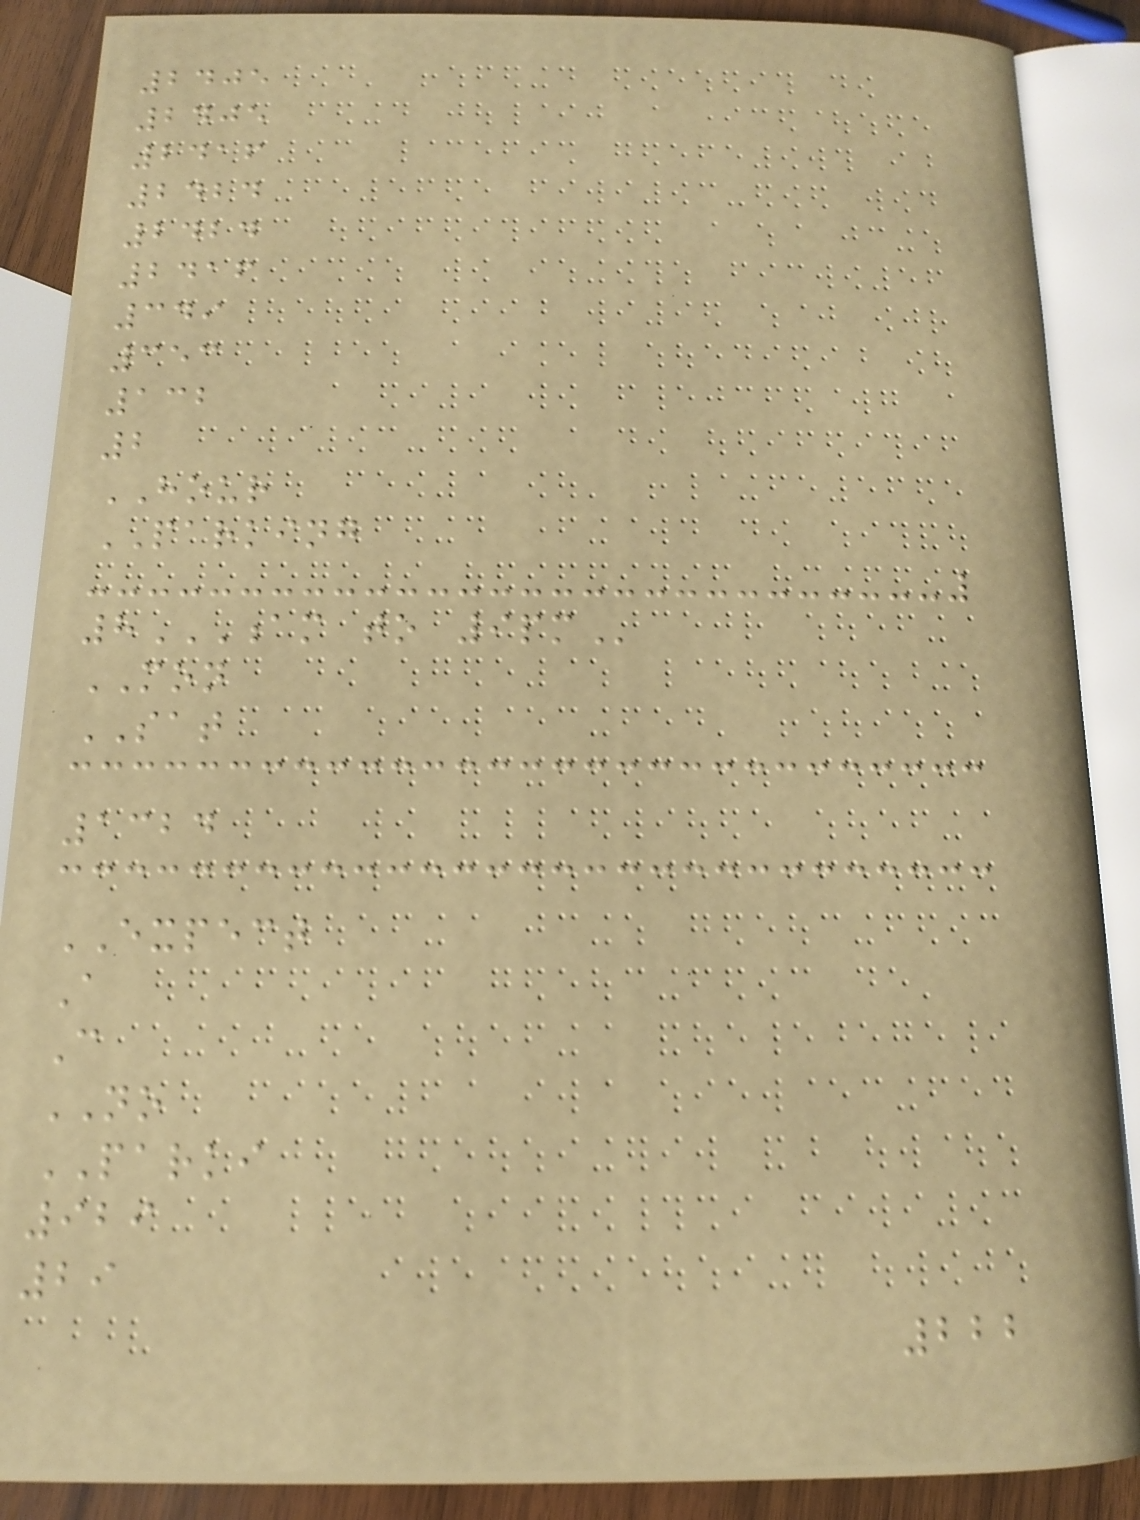2405
2405
2416
2424
2424
2416
349
353
132
2
HOUR
PARKING
8AM TO 9PM
MON
SAT
1324
EXPECT
A
C
NO
PARKI
929
29
222
